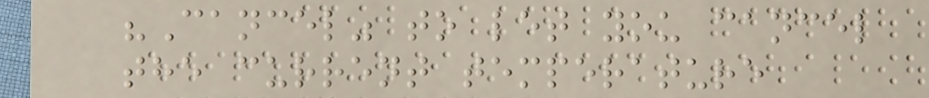"Cancel" to let you cancel
the current temperature
